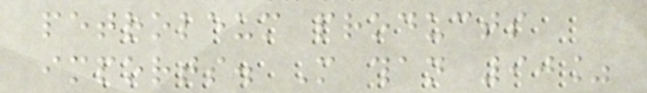petroleum products
imports. More than 90%
